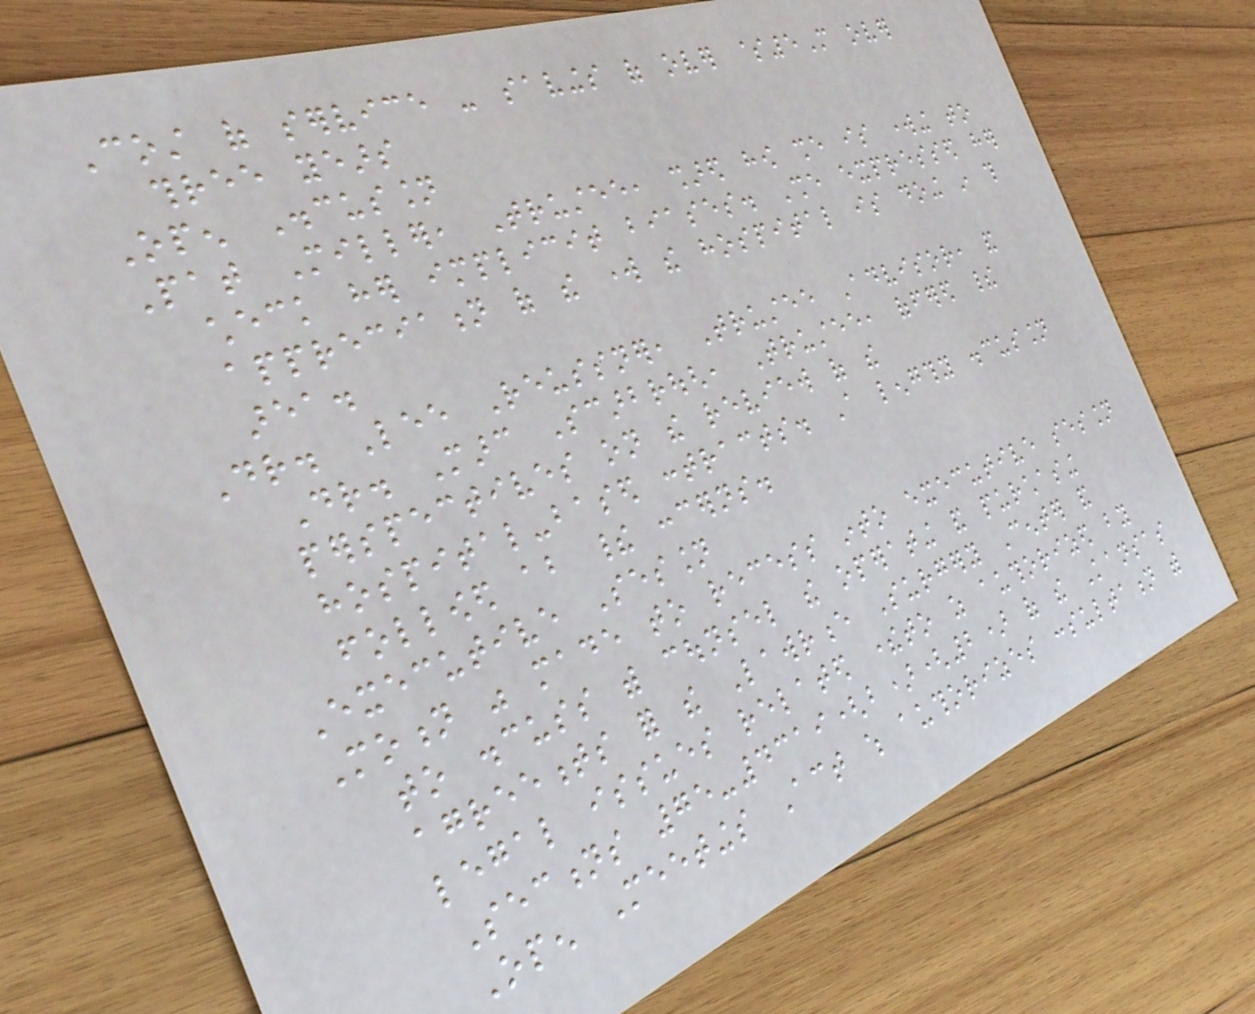Cost of service - savings of over $5M over
three years
Open Discussion
Pat Miller, Trustee, shared how she is working to
check her implicit biases. She expressed her
appreciation of the work the hospital is doing in this
area.
Dr. Lee Reussner, Trustee Advisor, and
Dr. Marc Scarbrough, Trustee, offered their
perspectives on the review of the
hospital-based contracts. A lengthy discussion
followed about their concerns.
Executive Session
Motion was made to recess into executive session
to discuss with counsel the operating and purchasing
agreements for the Lawrence Surgery Center and
legal issues related thereto as authorized by
Sections 75-4319(b)(2) of the Kansas
Open Meetings Act which authorizes consultation with
